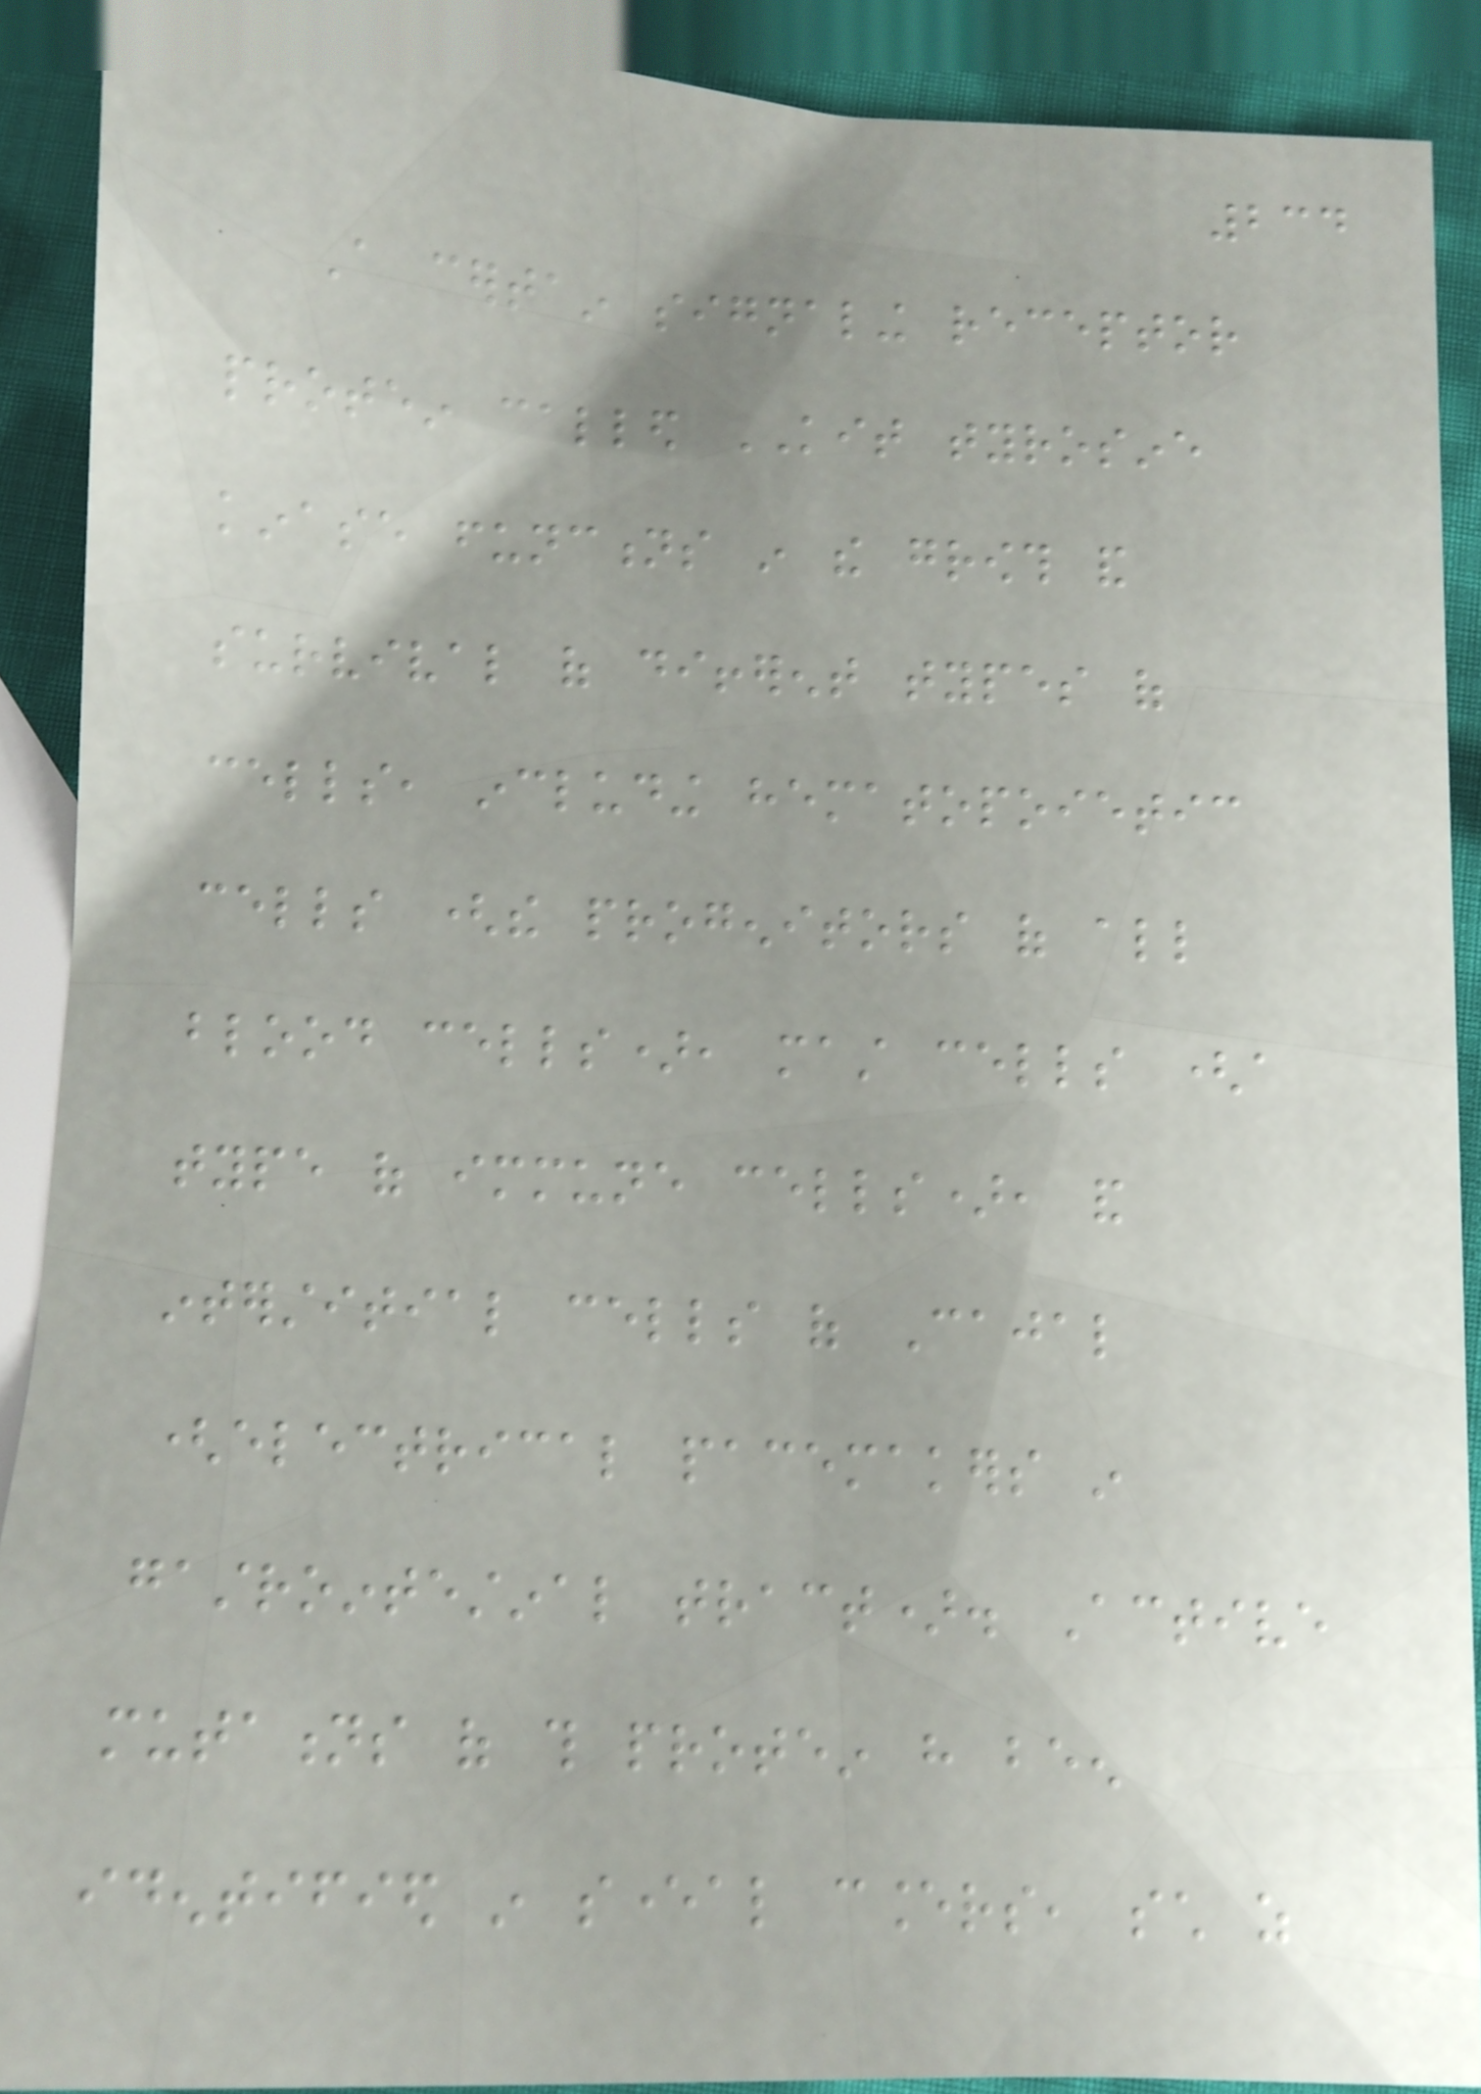234
A certain signaling receptor
protein called KIT tyrosine
kinase functions in the growth and
survival of different types of
cells, including hematopoietic
cells (the progenitors of all
blood cells), mast cells (a
type of immune cells), and
interstitial cells of Cajal
(electrical pacemakers in
gastrointestinal tract). Active
mutations of this protein have been
identified in several cancers, such as
